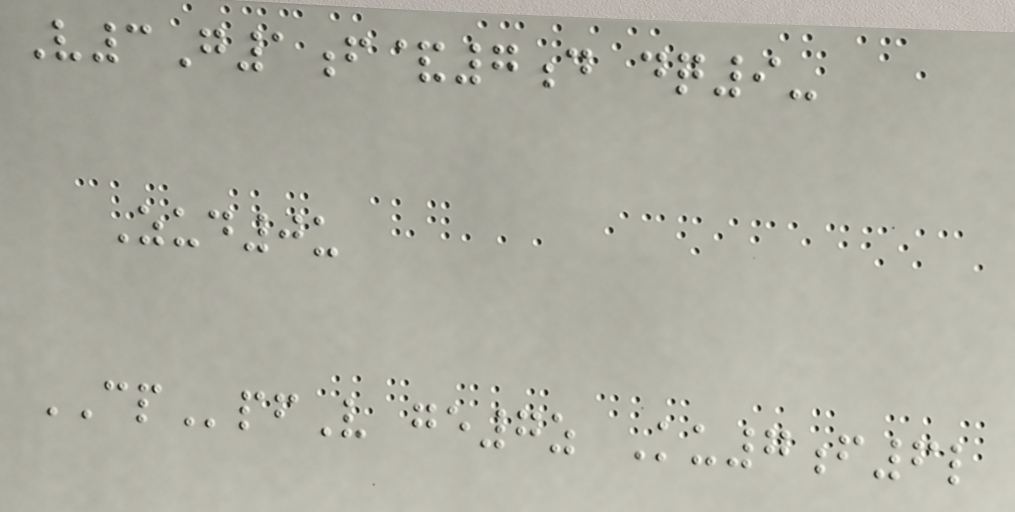V3G1f&7d dq9-
Zud0u
CPpfV ge7z Ku7f6l
